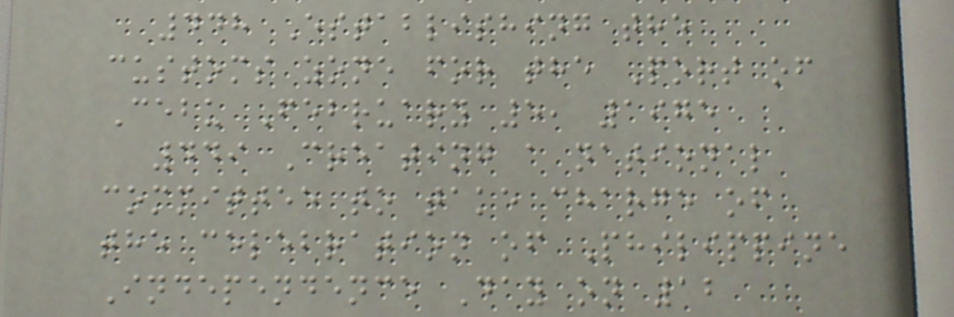448 Establishing the
customs zone for the Port of
Cebu February 5, 1975
449 Creating a national
committee to take charge of
the celebration of Philippine
Independence Day on 12
